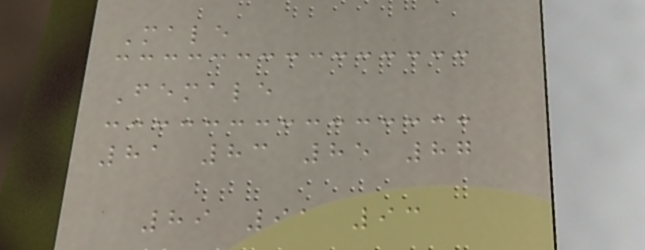Male
Female
81 83 85 87
89 91 93
